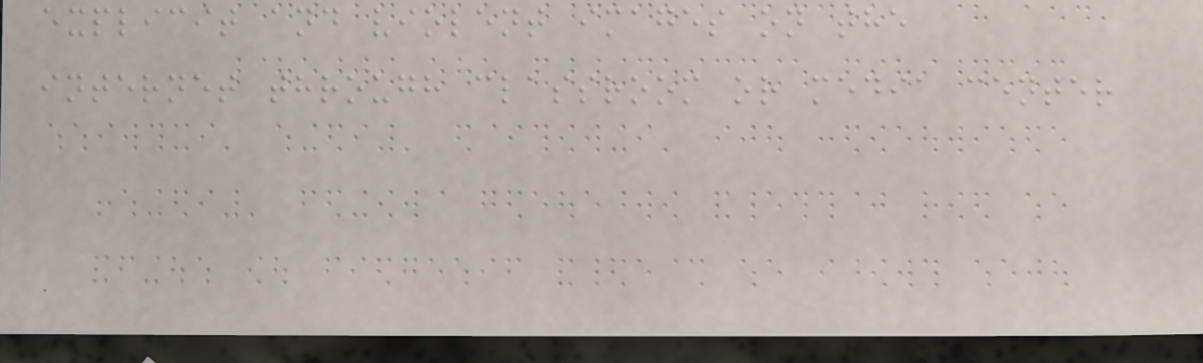explicit and violent images on the
internet through classroom or media center
